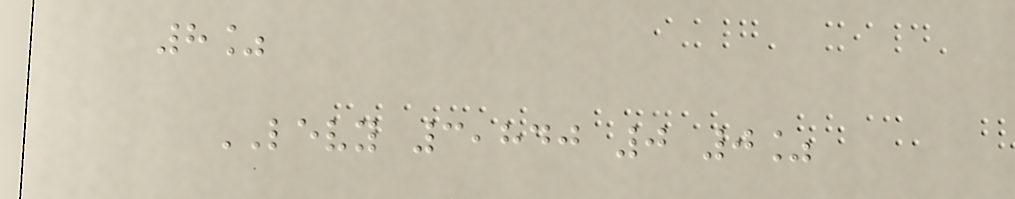8%
LEVY 3,840 0 0%
